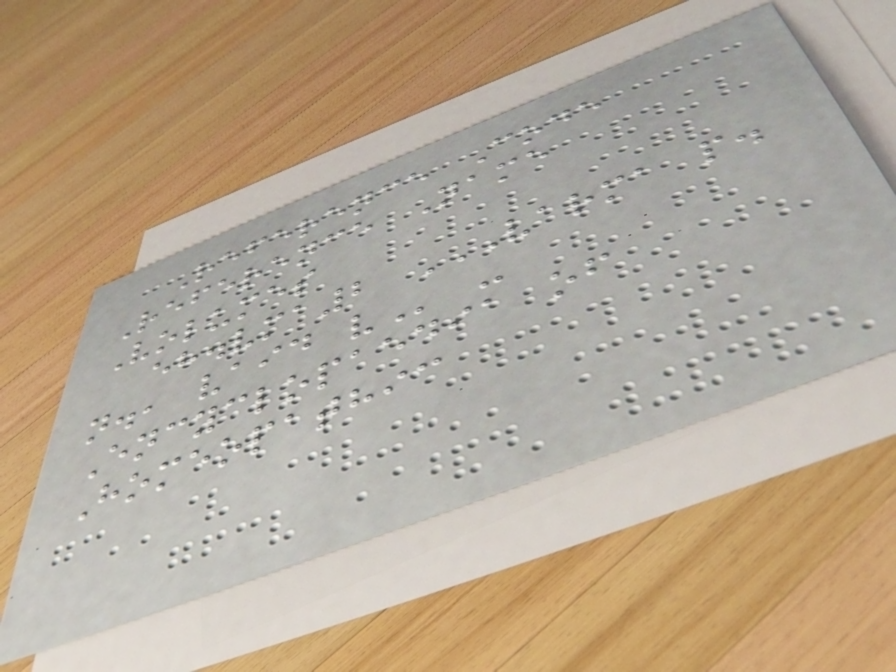Reference Code
Reference Name
Volumes
eh.vma2 VARMA P.
N., VAID V -
Encyclopaedia of
Homeopathic
